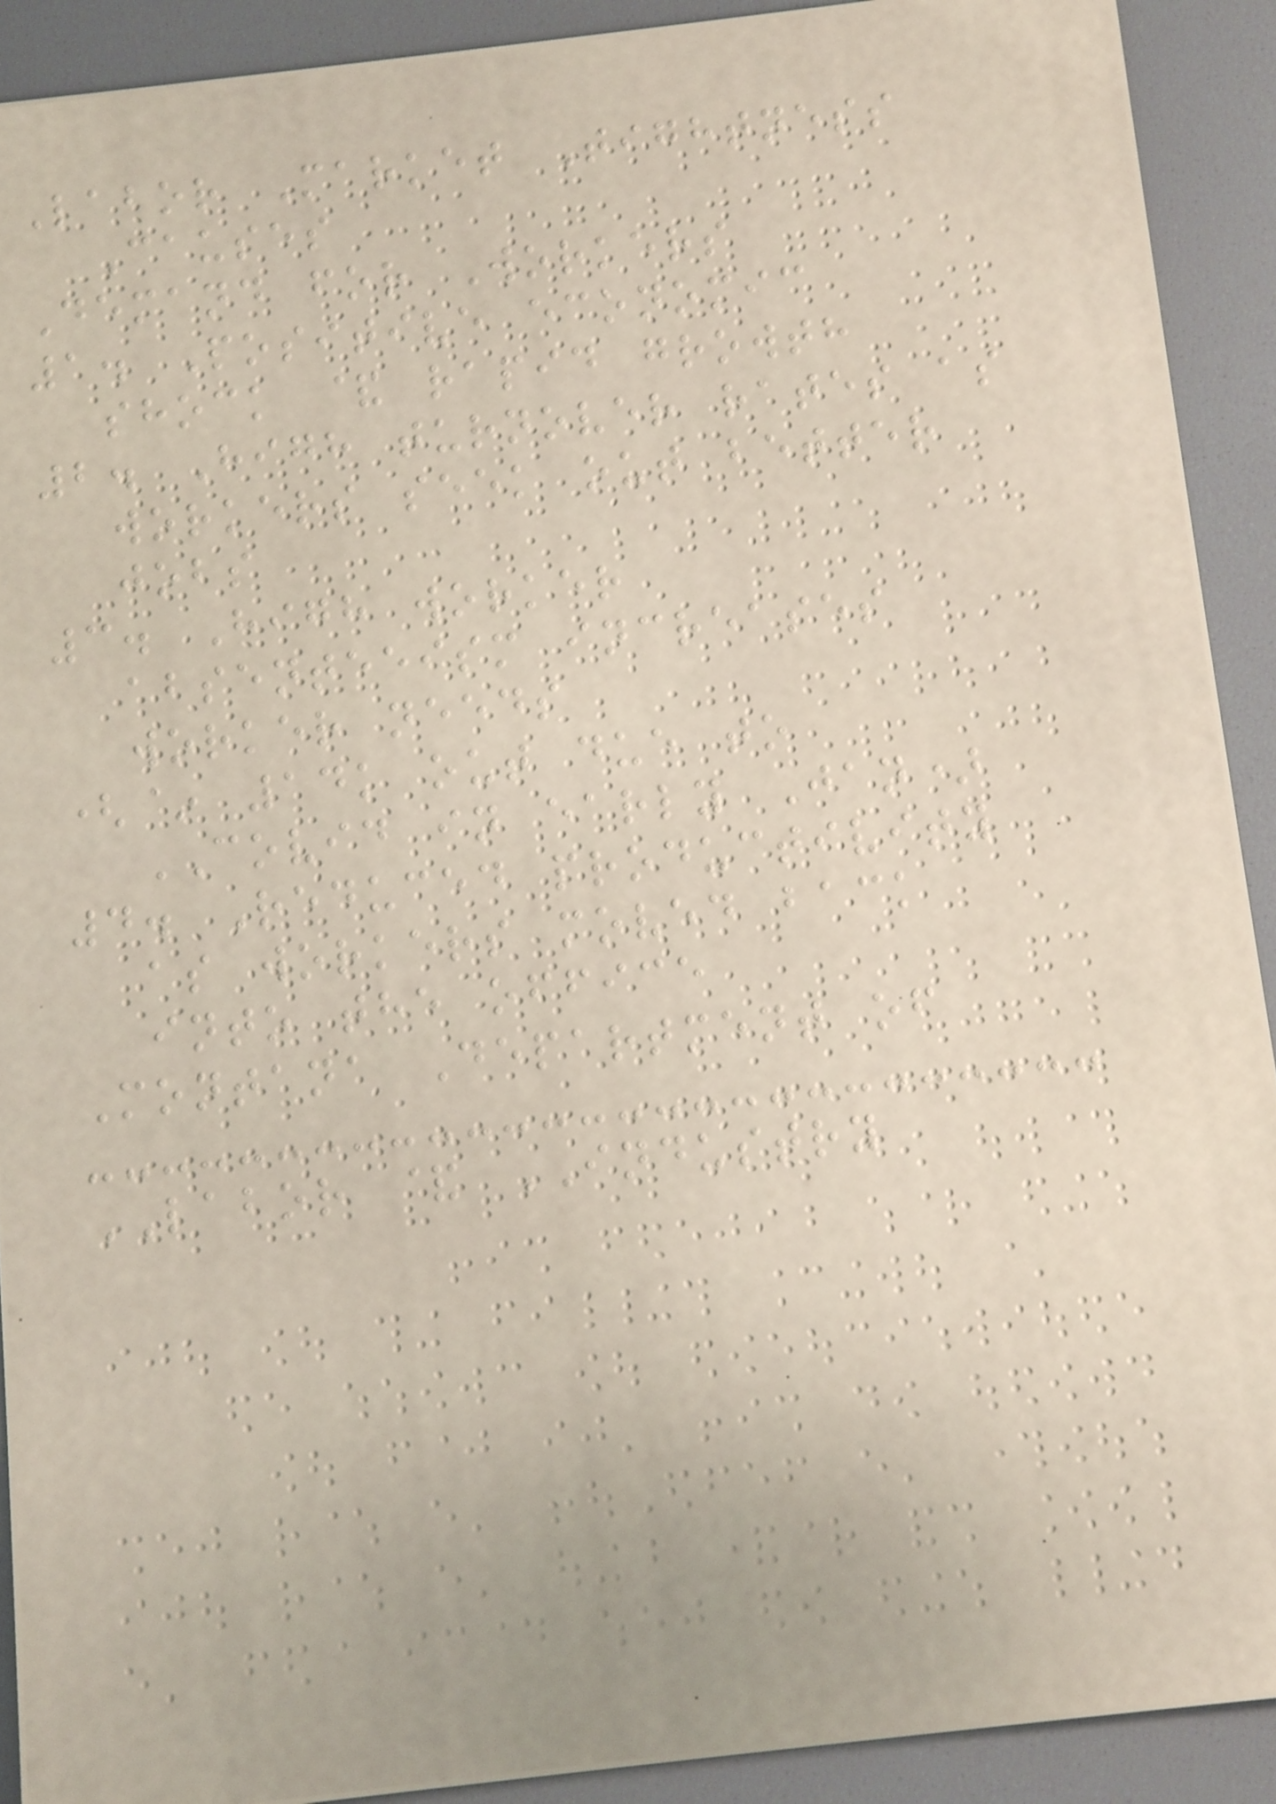Labor Market Tightness
Causes
Demand for Workers
1. Positive economic
shock & rapid growth
2. High turnover rates as
workers seek out better
jobs
3. High worker
absenteeism increases
worker needs
(~ 14k out due to
COVID in early Jan)
4. Reduced productivity
as workers moved back
into the office
Montana Department of
LABOR & INDUSTRY
